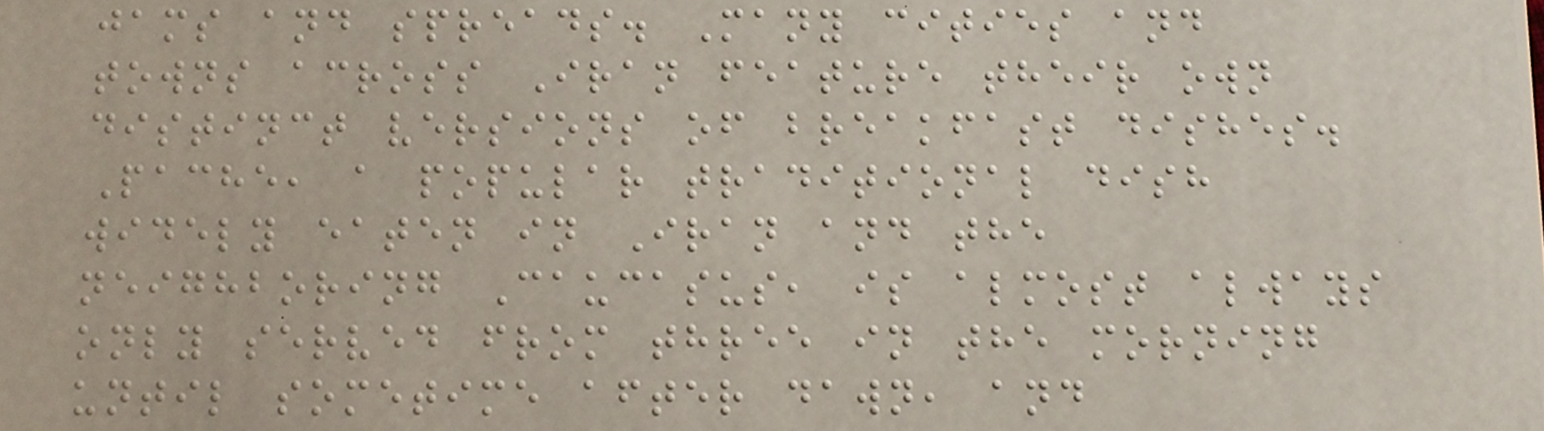jams and spreads. Many cities and
towns across Iran feature their own
distinct versions of breakfast dishes.
Pache, a popular traditional dish
widely eaten in Iran and the
neighboring Caucasus, is almost always
only served from three in the morning
until sometime after dawn, and
